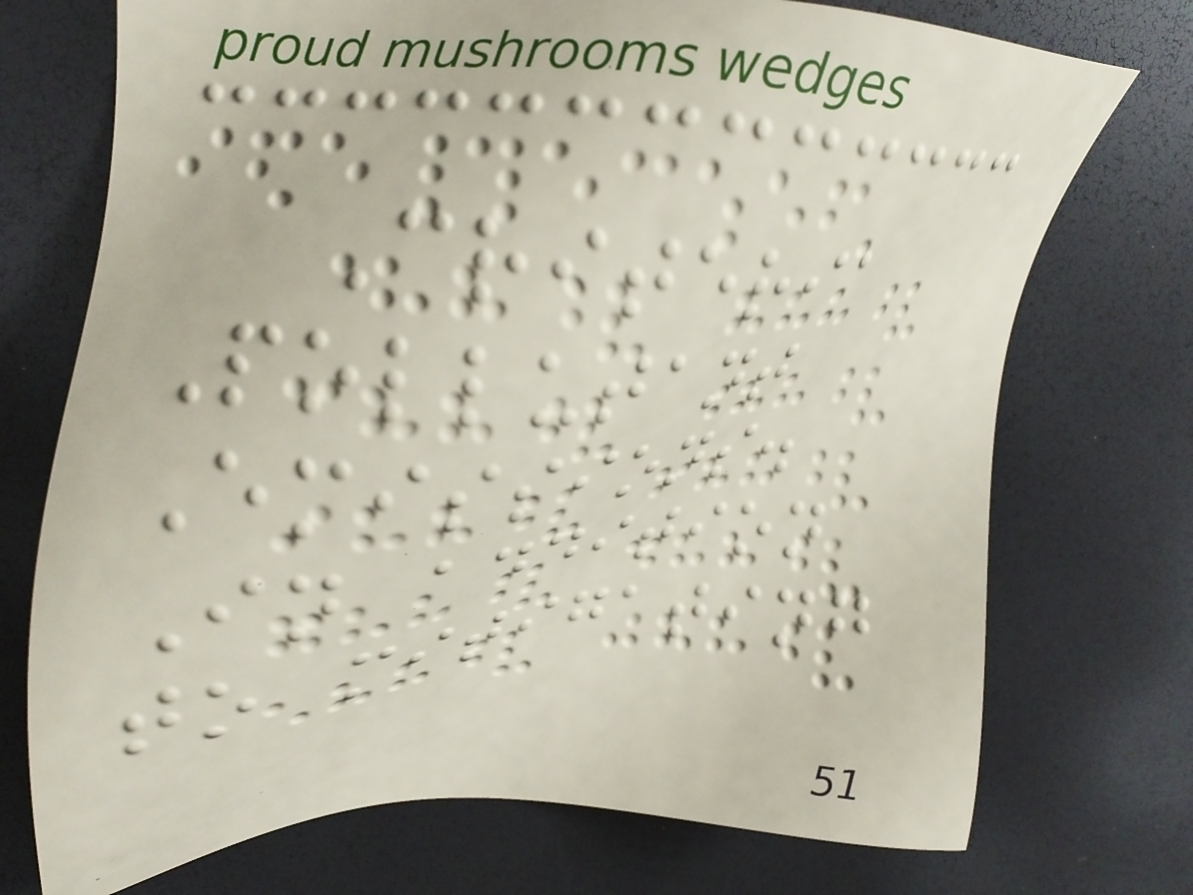Criteria
Pollutant
Emissions.
In addition
to mitigating
